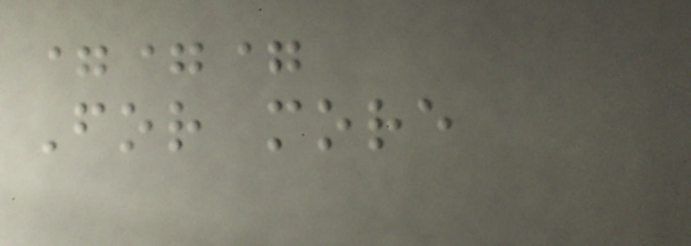===
For more
